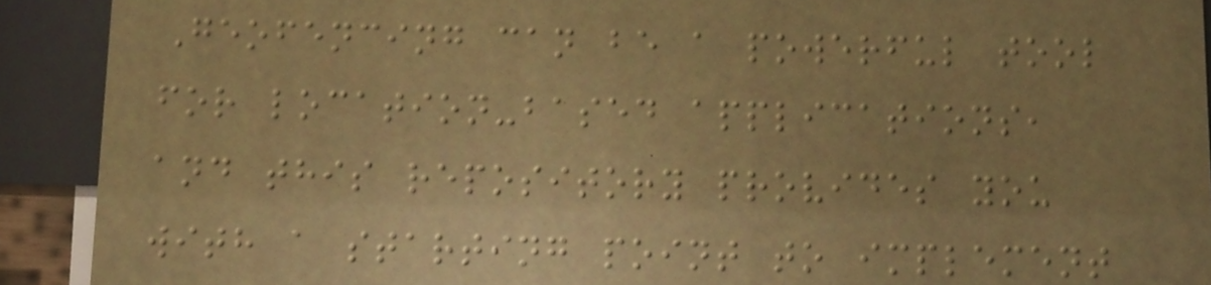Geofencing can be a powerful tool
for location-based applications,
and this repository provides you
with a starting point to implement
